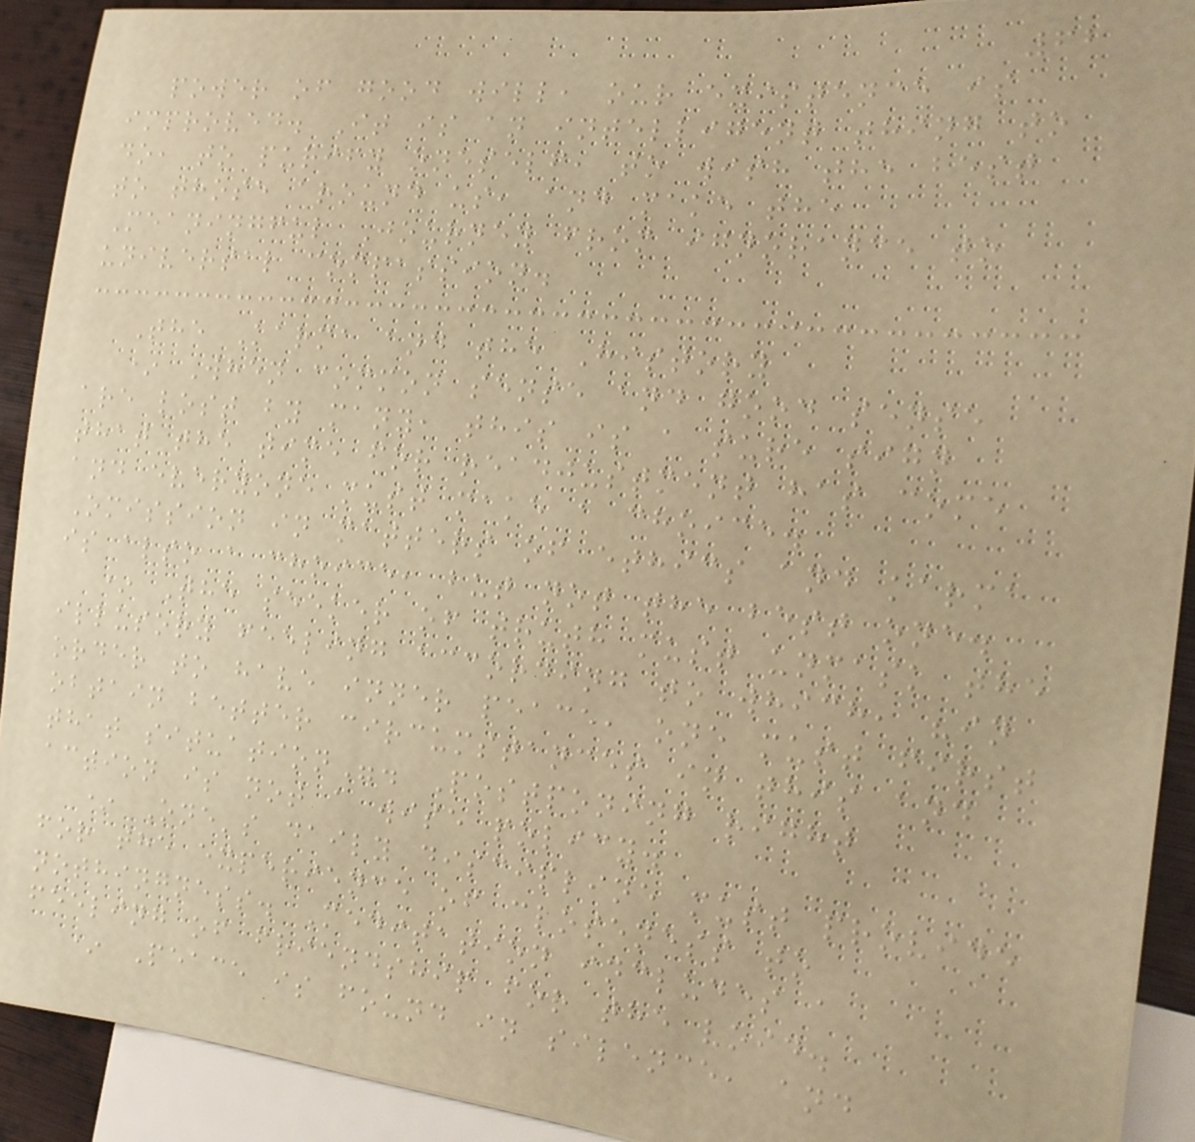62
power of good will, our existence is
improved. It is an intelligent thing to
do, to purify oneself, to wish the best
to those around us, and make the
Meaningful Journey from ignorance to
universal compassion.
The Karma and the History
* When common sense and good sense
are lost by many, this is a sure sign
that the time for readjustment has come
and everyone must make a choice.
Omission in matters of ethics and karma
is also a choice, but not the best one.
* The seeker of truth must unmask the
illusory feeling according to which, "in
order to have inner peace, one must first
obtain better circumstances in this and
that situation". Postponing right
action is not a wise policy.
* One's daily discipline must provide
for the experience of closeness to
nothingness. Meditation includes a
feeling of friendship for the void.
* Peace is found in silence, and
